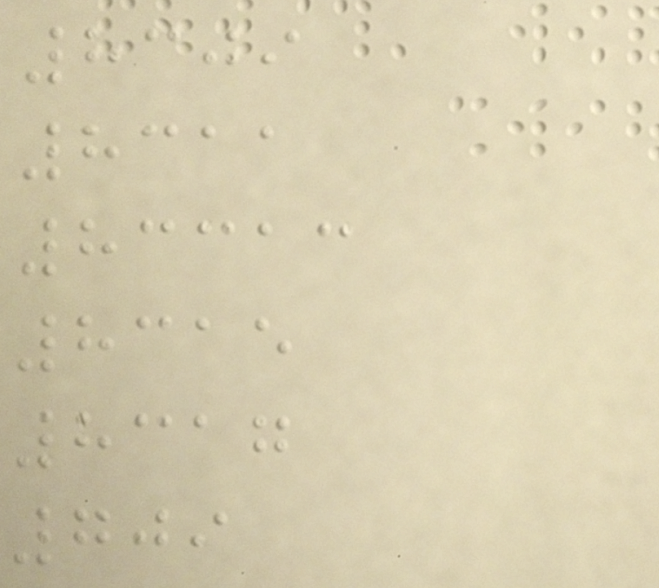8309
8311
83313
8315
8317
709
